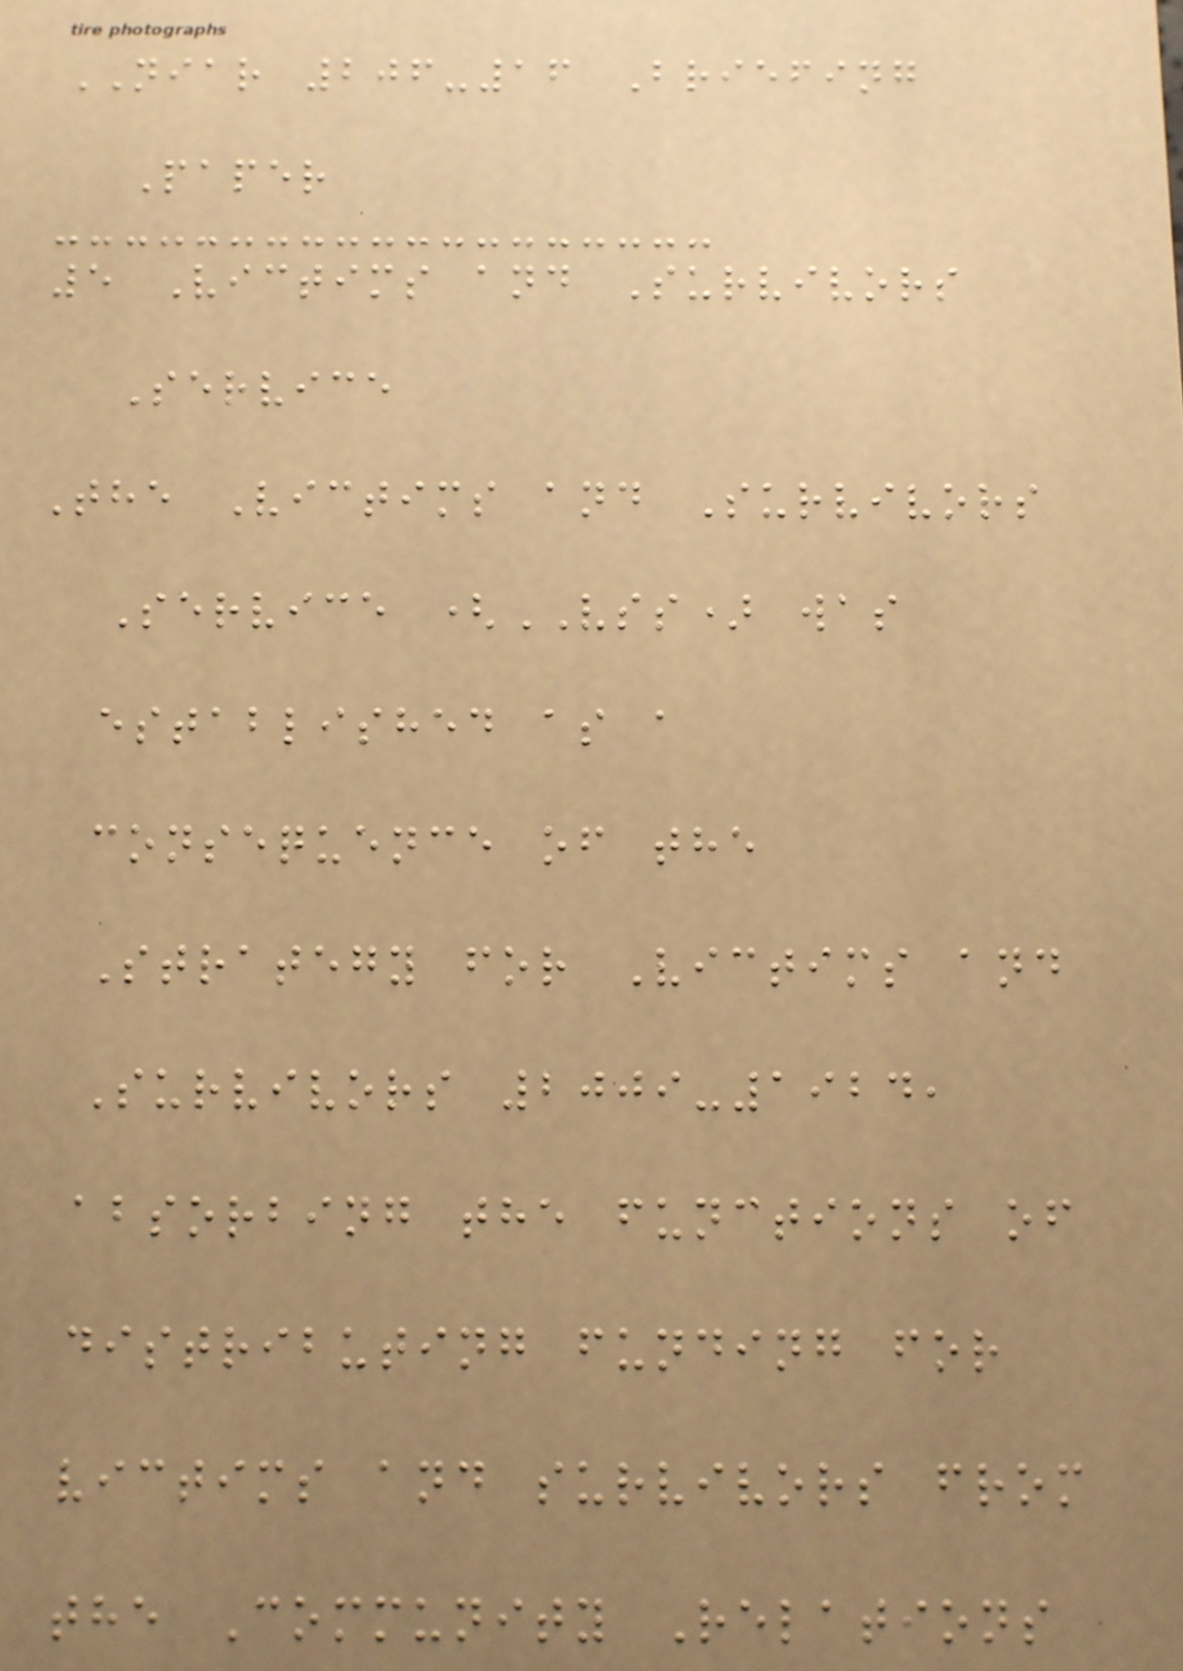NIAR 206-16 Briefing
Paper
5 Victims and Survivors
Service
The Victims and Survivors
Service (VSS) was
established as a
consequence of the
Strategy for Victims and
Survivors 2009-1924,
absorbing the functions of
distributing funding for
victims and survivors from
the Community Relations
